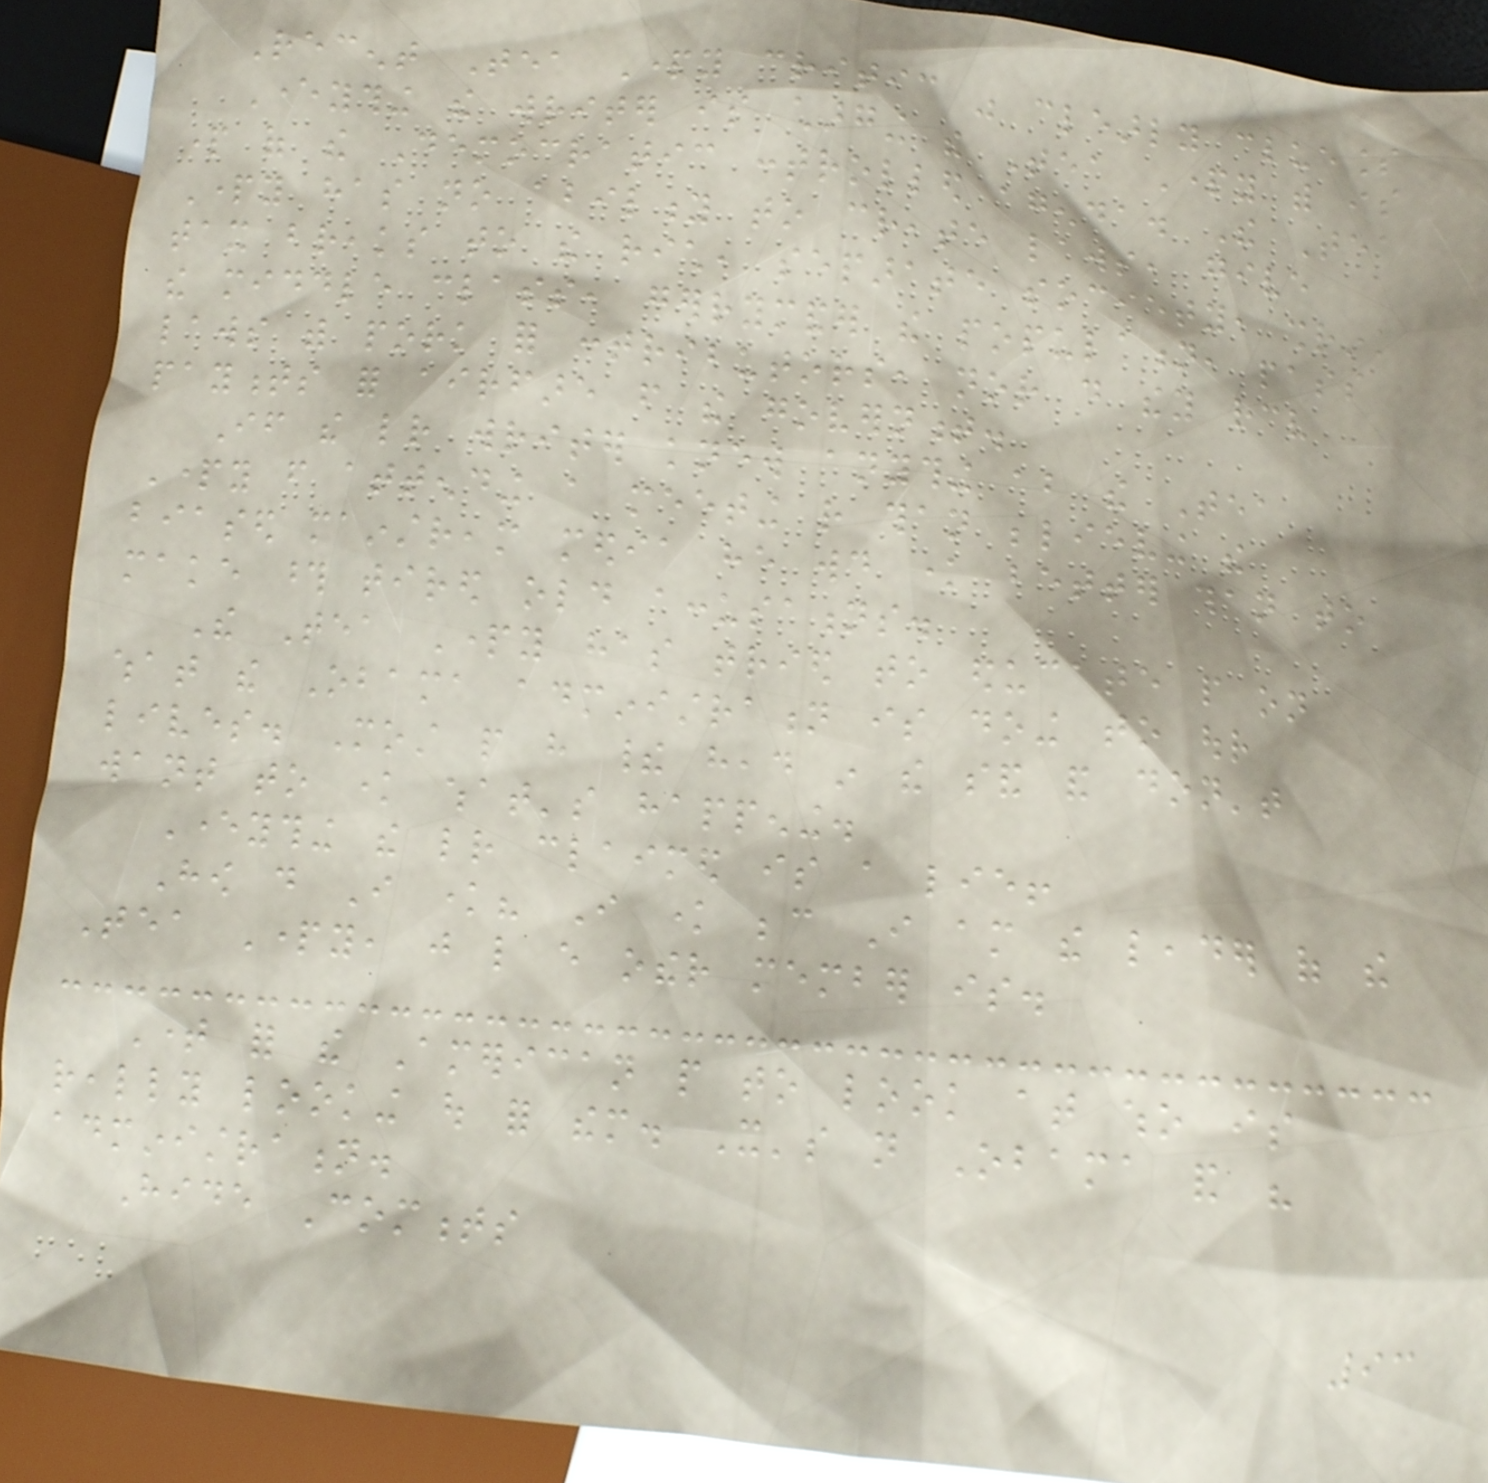Recent Tea Party critic was clearly clueless
Everything the writer is charging the Tea Party with is
part of the Democratic controlled agenda. The Tea
Party has no ability to create laws, give
tax breaks to the rich, separate society, shrink
the middle class, gerrymander the population, pass
laws with pork for contributors, nor do they receive
payments for airfare from the government.
If the letter writer knew anything about the Tea
Party from attending a meeting rather than believing the
biased mainstream media he would know better than to
make those tired old accusations.
The Tea Party has tried to educate people on
what the Obama administration is doing to our
lives. Most people have their head in the sand and don't
want to know what's happening.
Everything the letter claimed is a lie!
How do I know? I know because I am the leader of the
Tea Party, just like every other member is.
Time for the American people to look at who is
really looking out for them. It's not Obama and his
administration.
Hide Comments
93
